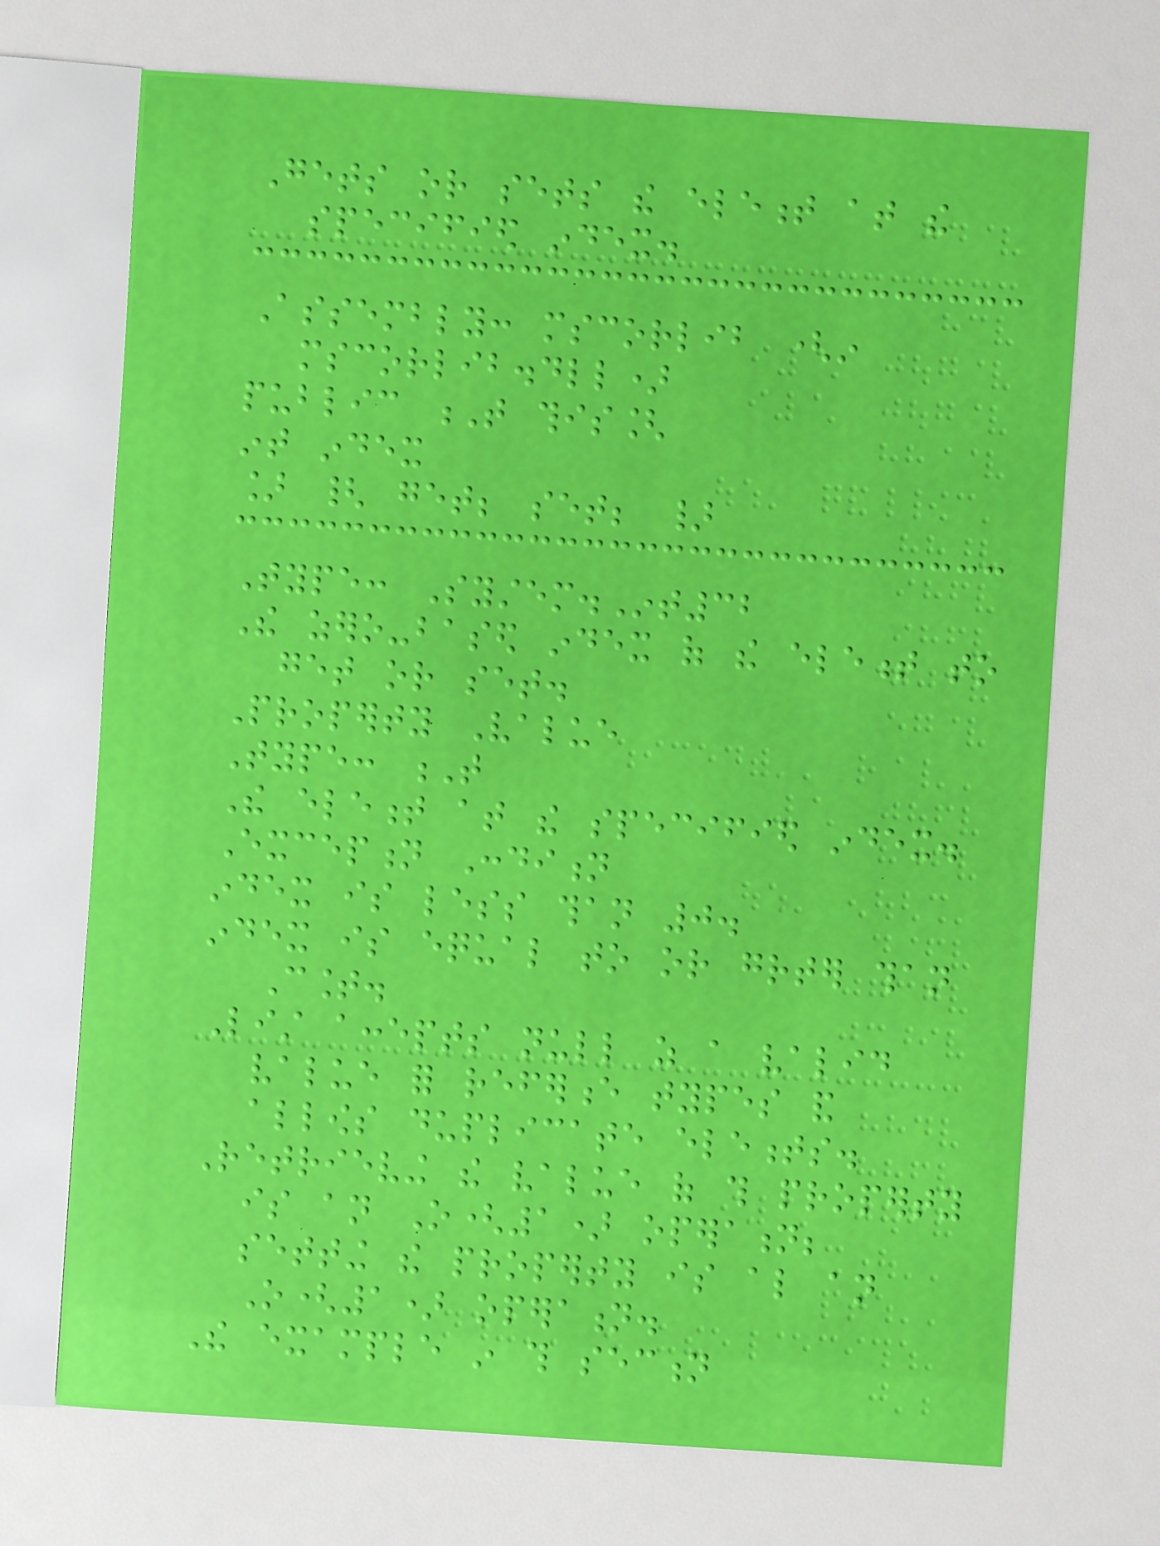Gets or sets the element at the
specified index.
Assembly: mscorlib (in
mscorlib.dll)
public T this[
int index
] { get; set; }
Type: System.Int32
The zero-based index of the element to
get or set.
Property Value
Type: T
The element at the specified index.
Exception Condition
index is less than 0.
index is equal to or greater than
Count.
List accepts null as a valid
value for reference types and
allows duplicate elements.
Retrieving the value of this property
is an O(1) operation;
setting the property is also an
O(1) operation.
The example in this section
